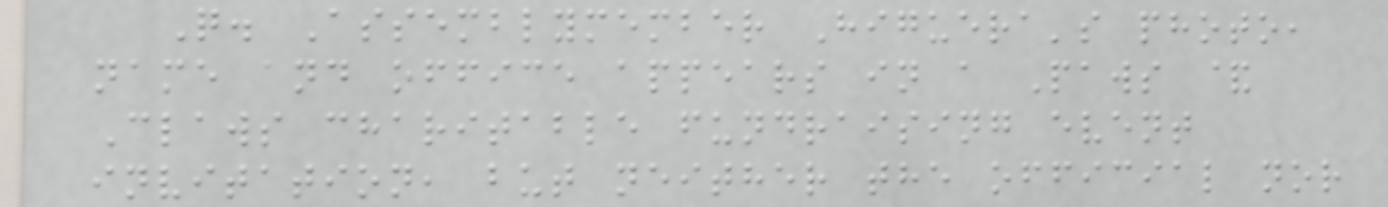Q. Assemblymember Higuera's photo,
name and office appears in a Paws &
Claws charitable fundraising event
invitation, but neither the official nor
